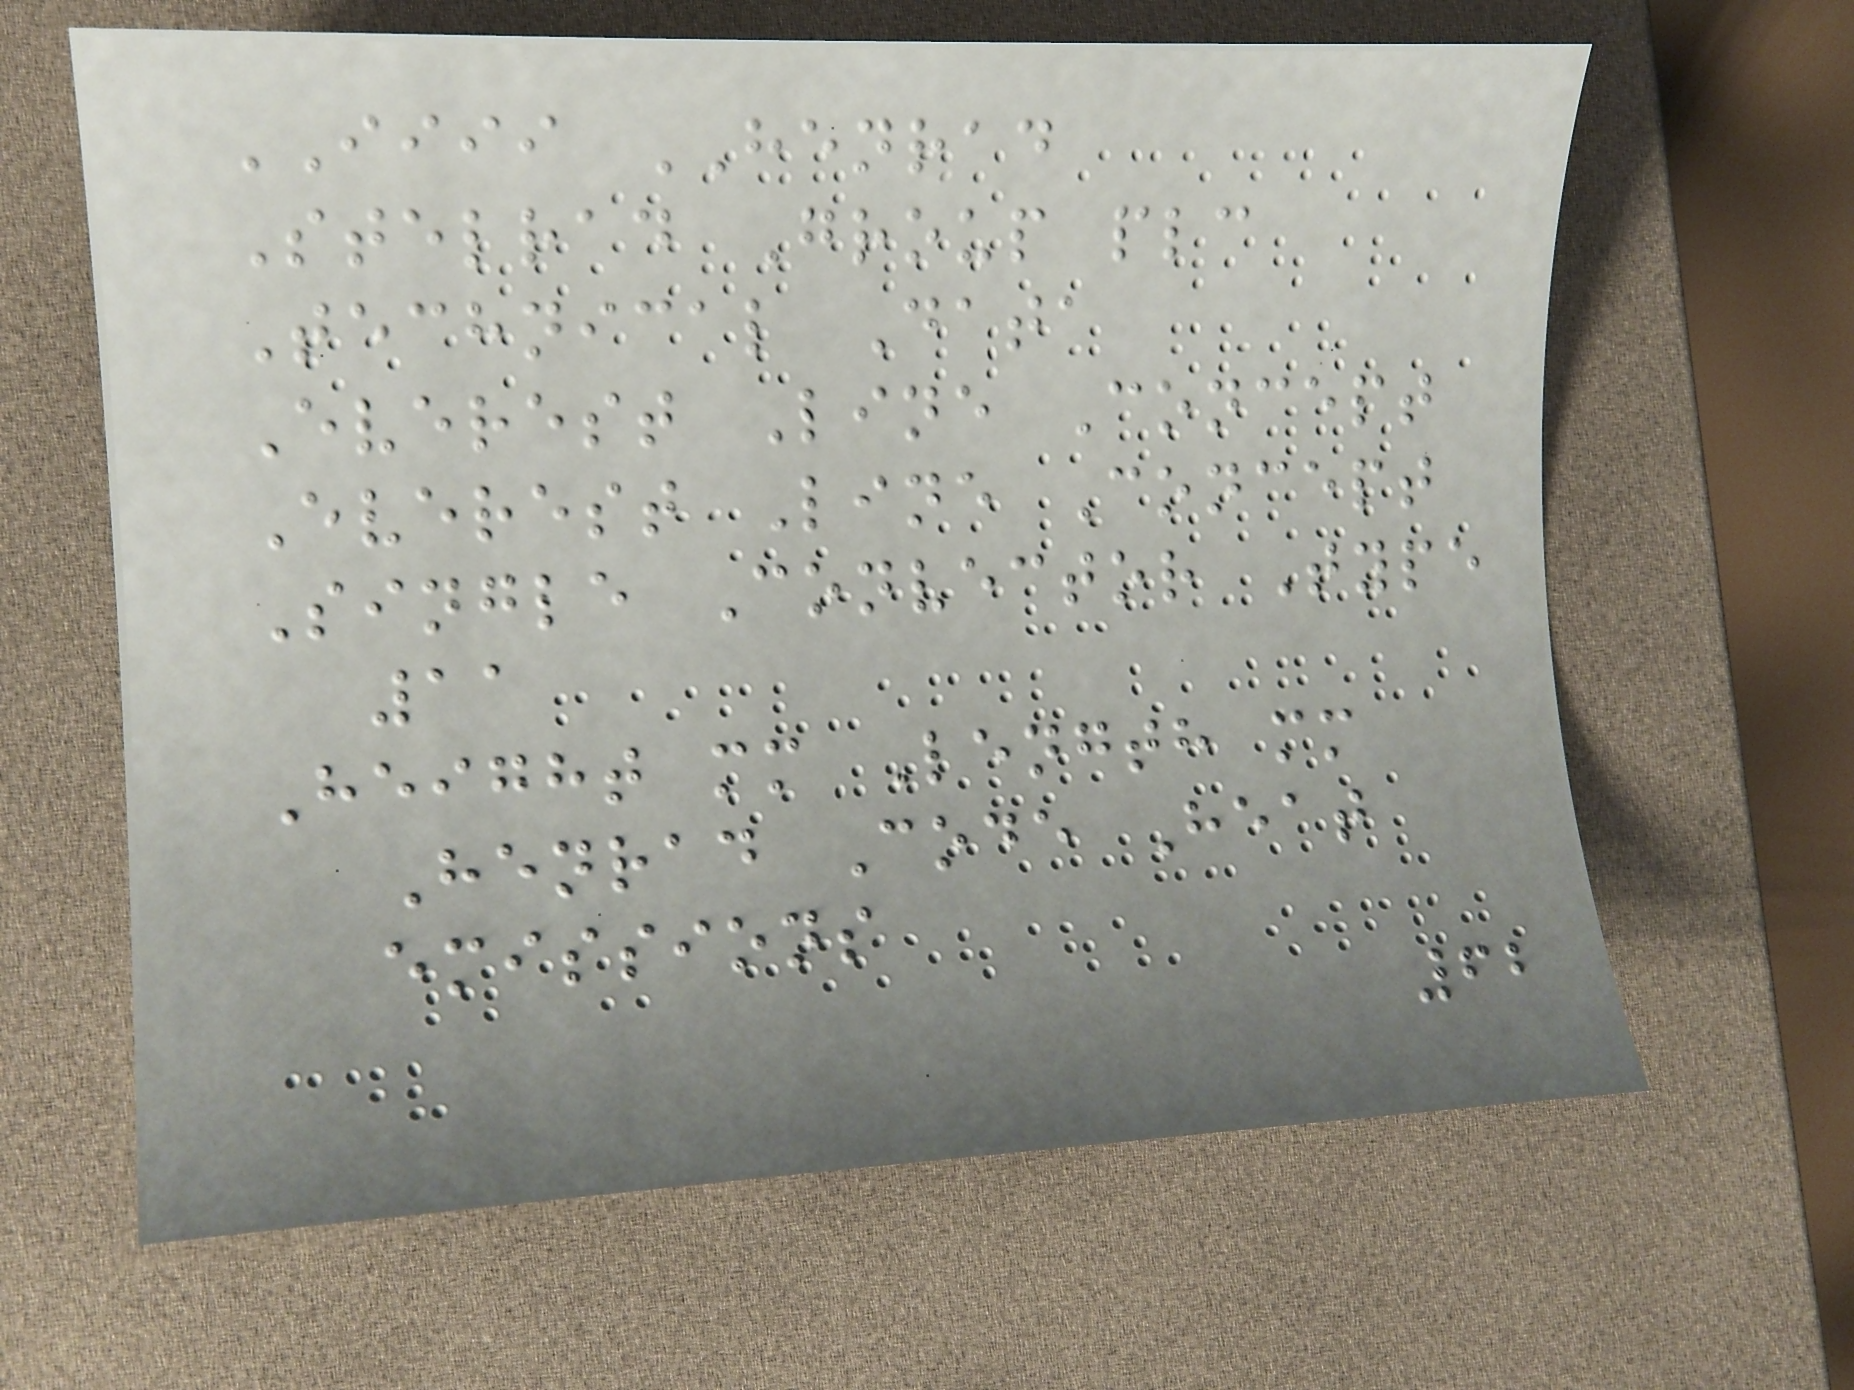IIII HENRAD
Stelrad Group plc
Technical Data
Everest Line Concept
Everest Line Concept
Single Convector Type
11
Height mm Length mm
Henrad Code Heat
emissions
62
